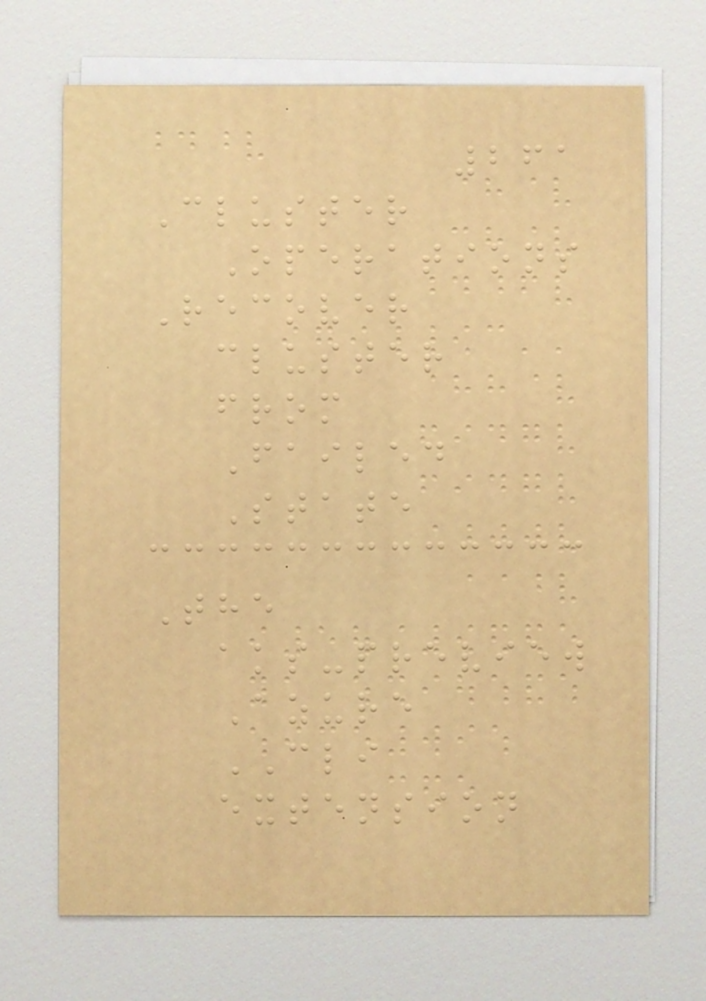261
Cluster
Operations
Recover
cluster
from
Failed
State
The
aks-preview
Azure
CLI
extension
